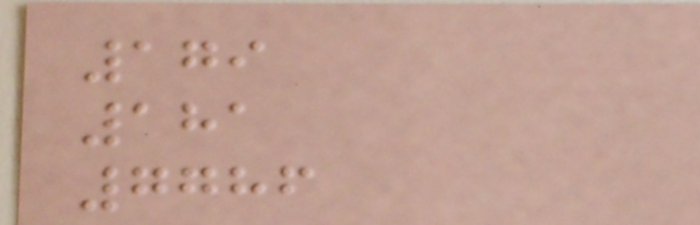179
181
7786
